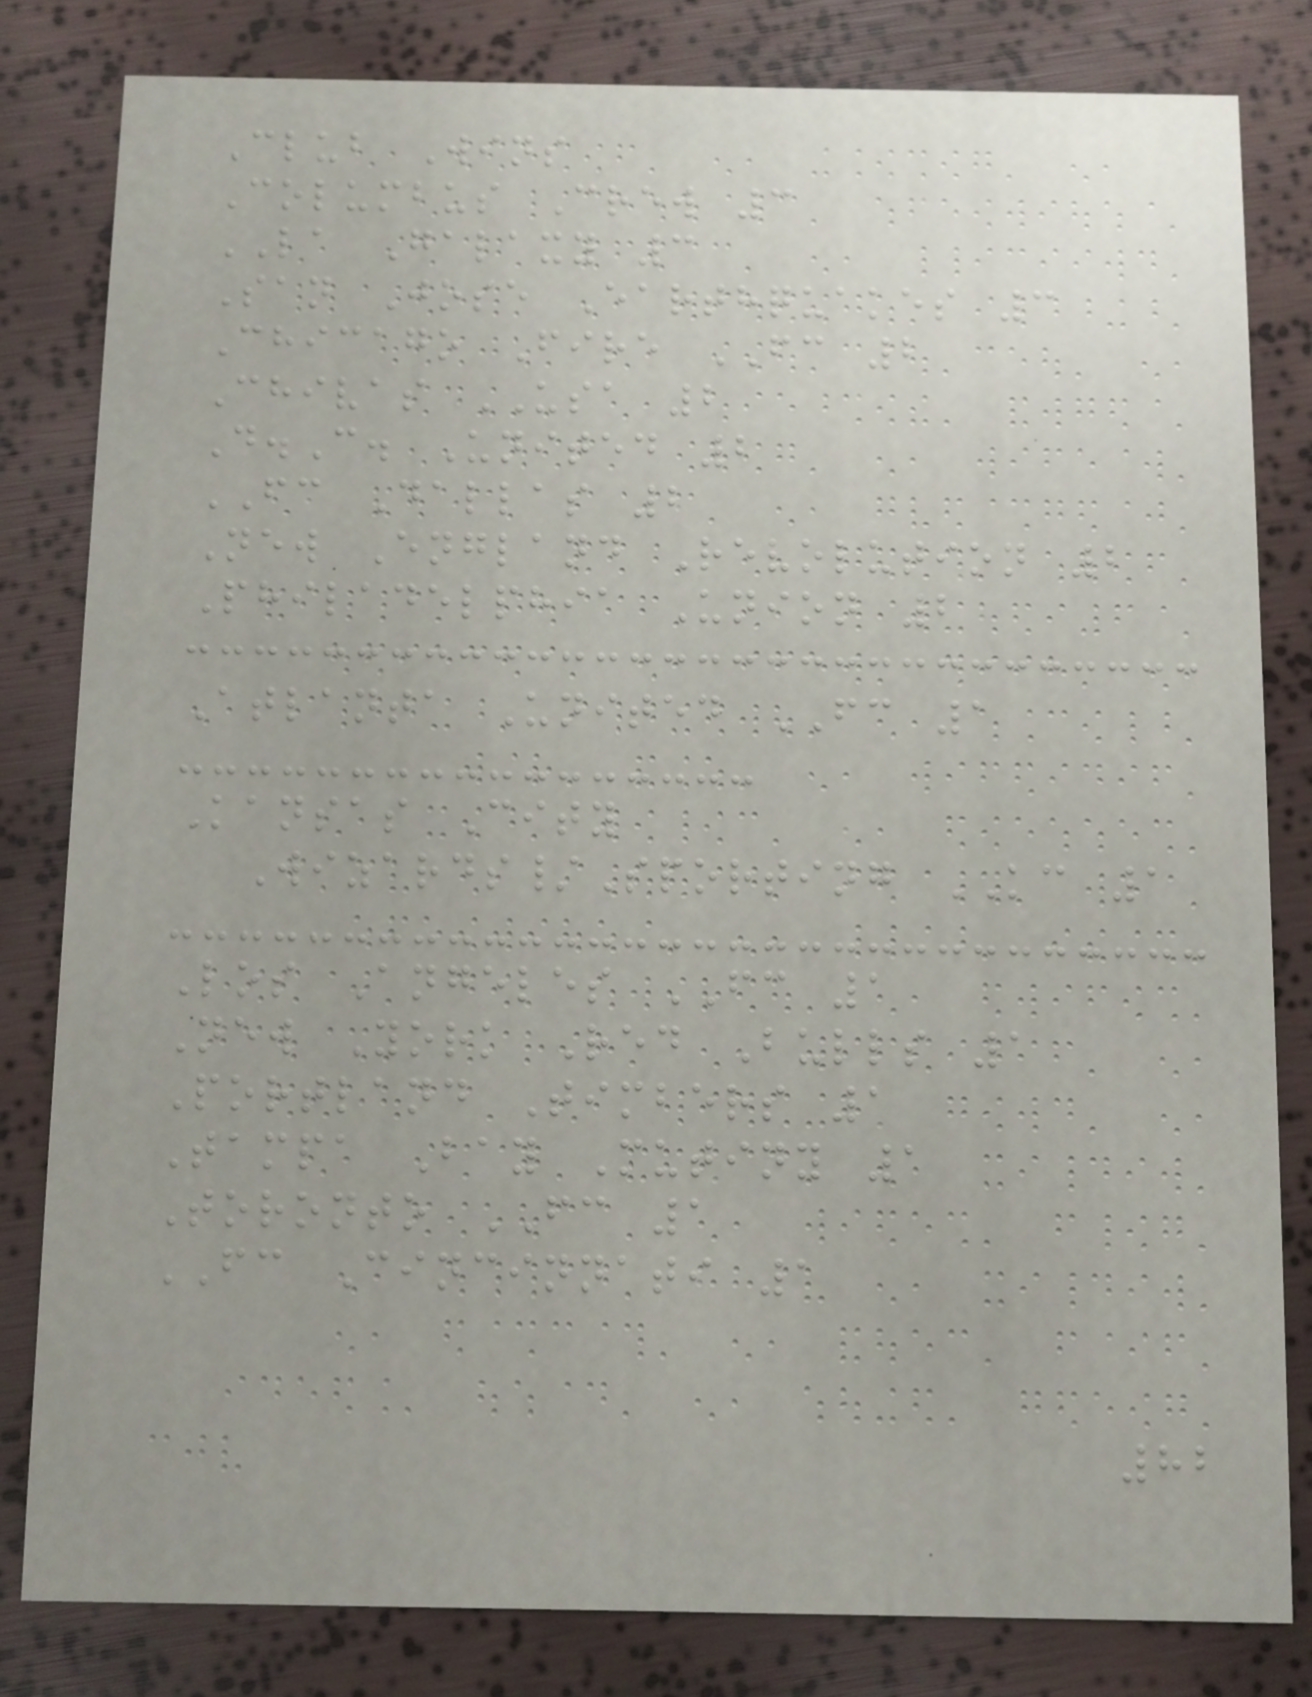Club Wins
Columbus Crew 3
LA Galaxy 3
San Jose Earthquakes 3
Chicago Fire FC 2
Chivas USA 2
D.C. United 2
FC Dallas 2
New England Revolution 2
Philadelphia Union 2
Atlanta United FC 1
Kansas City
Wizards/Sporting KC 1
Los Angeles FC 1
New York Red Bulls 1
Portland Timbers 1
Tampa Bay Mutiny 1
Toronto FC 1
FC Cincinnati 1
82
